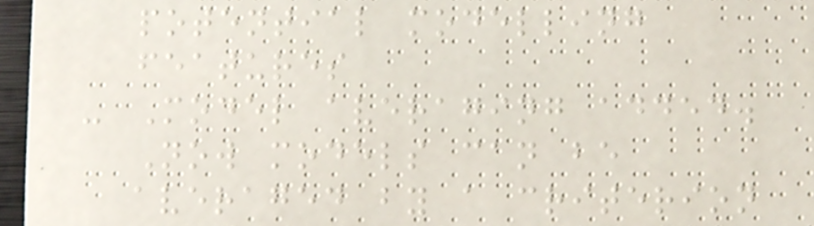potential modelling
features
- Model averaging added.
Now models can be
averaged by a criterion
